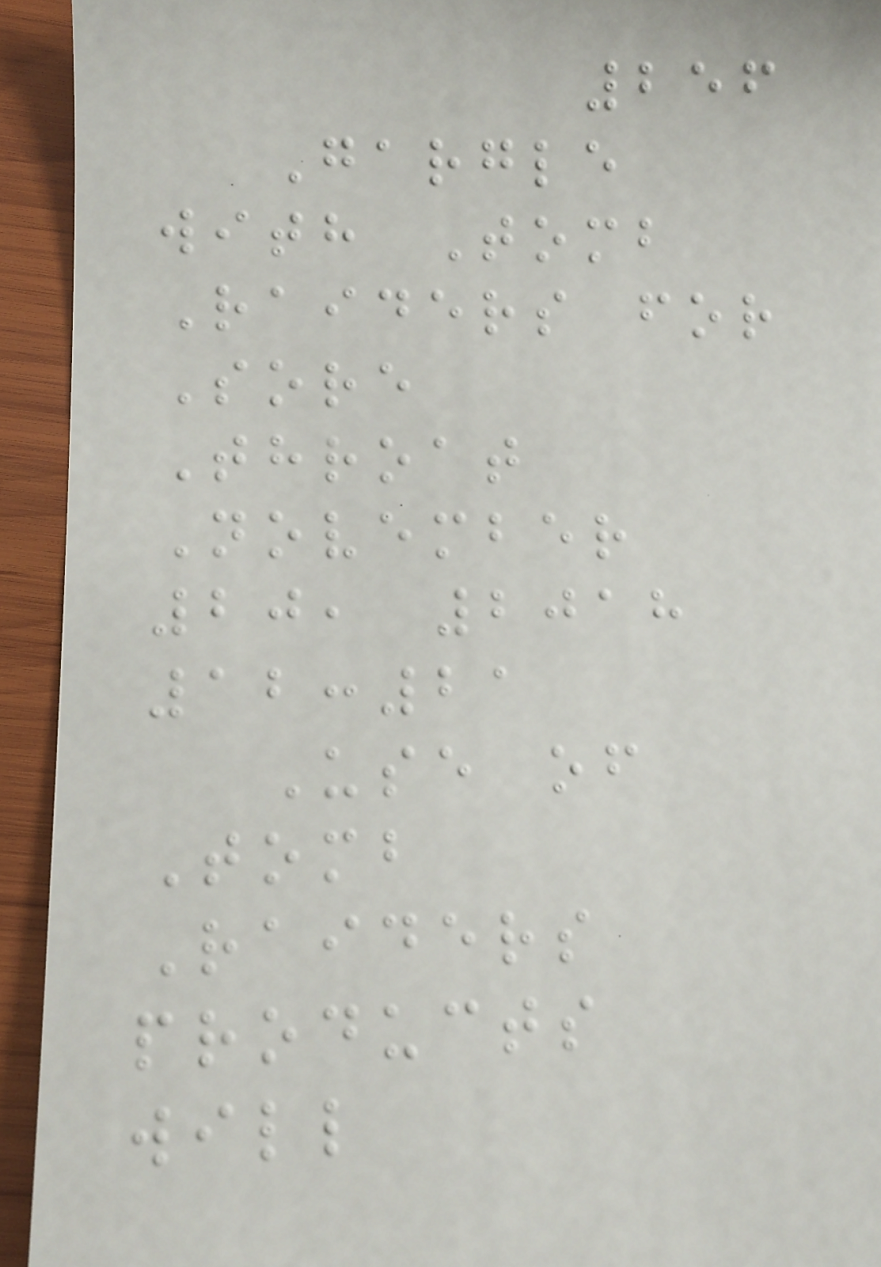256
Gargle
with Tomb
Raiders for
Sore
Throat
November
20, 2018
12:21
Use of
Tomb
Raiders
products
will
